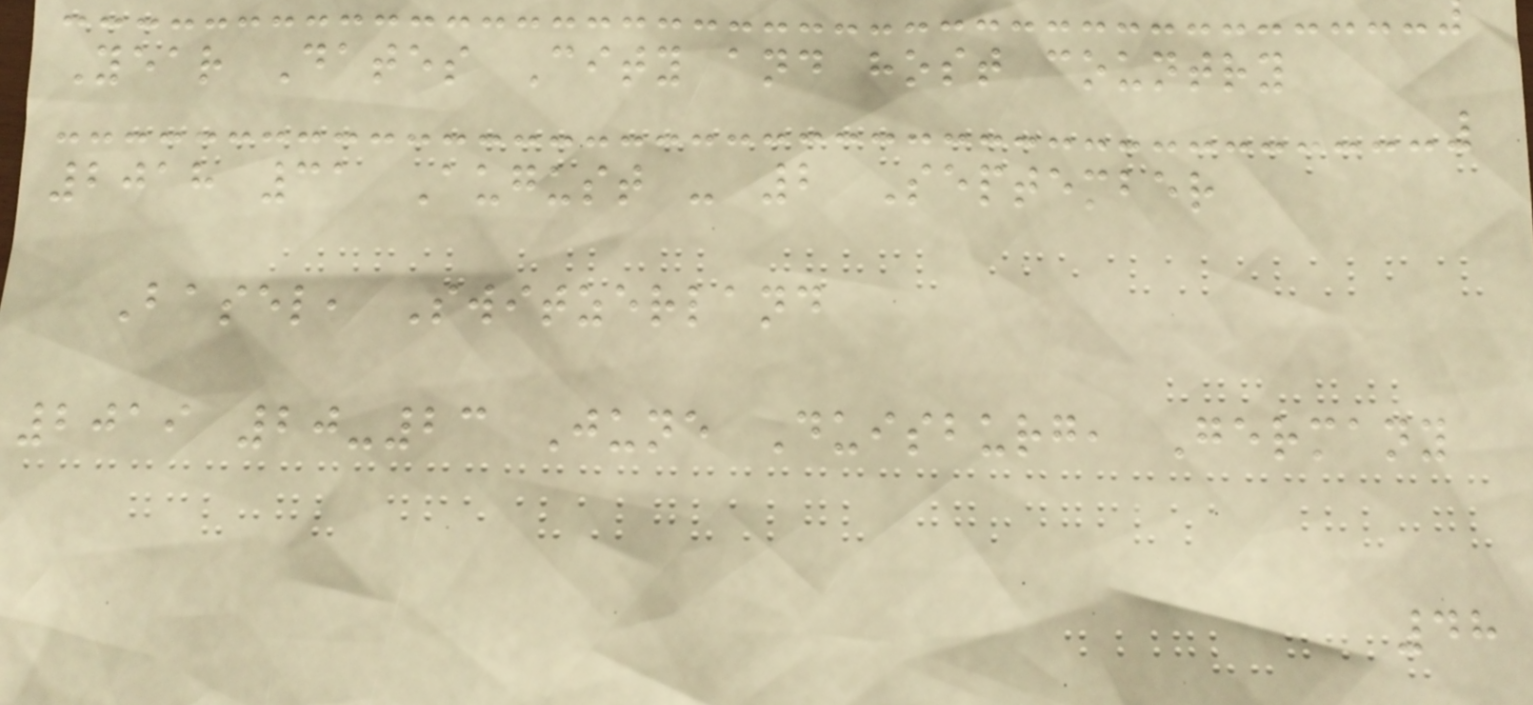Year Dates City and host country
2018 31 August - 2 September
Basel, Switzerland
2019 20-23 June Duisburg, Germany
48
